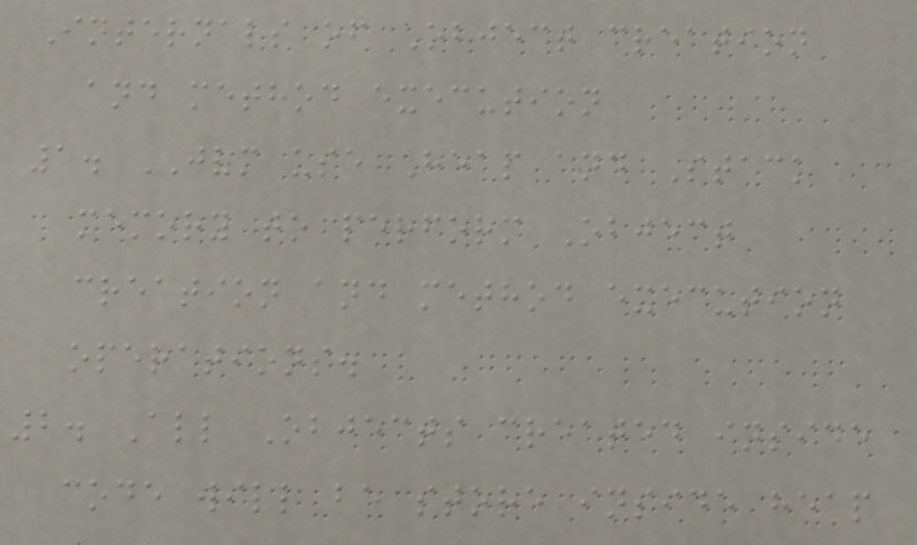Internals of Object creation
and method execution
1. JVM use Heap and Stack
memory to perform Object
creation and method execution
operations.
2. All Objects created inside
code will be store inside heap
